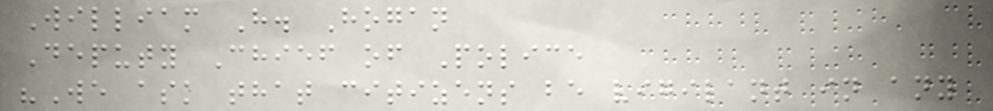William H. Hogan
Deputy Chief of Police
"We ask that citizens be vigilant in any
